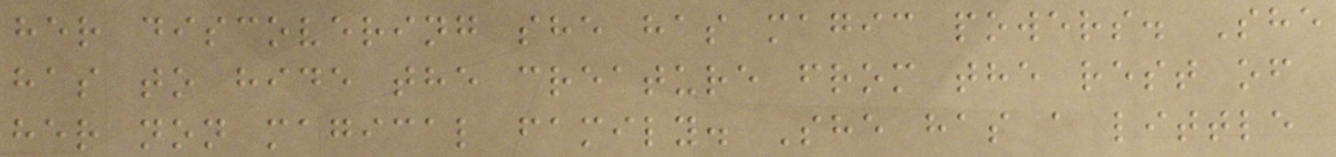her discovering she has magic powers. She
has to hide the creature from the rest of
her non magical family. She has a little
